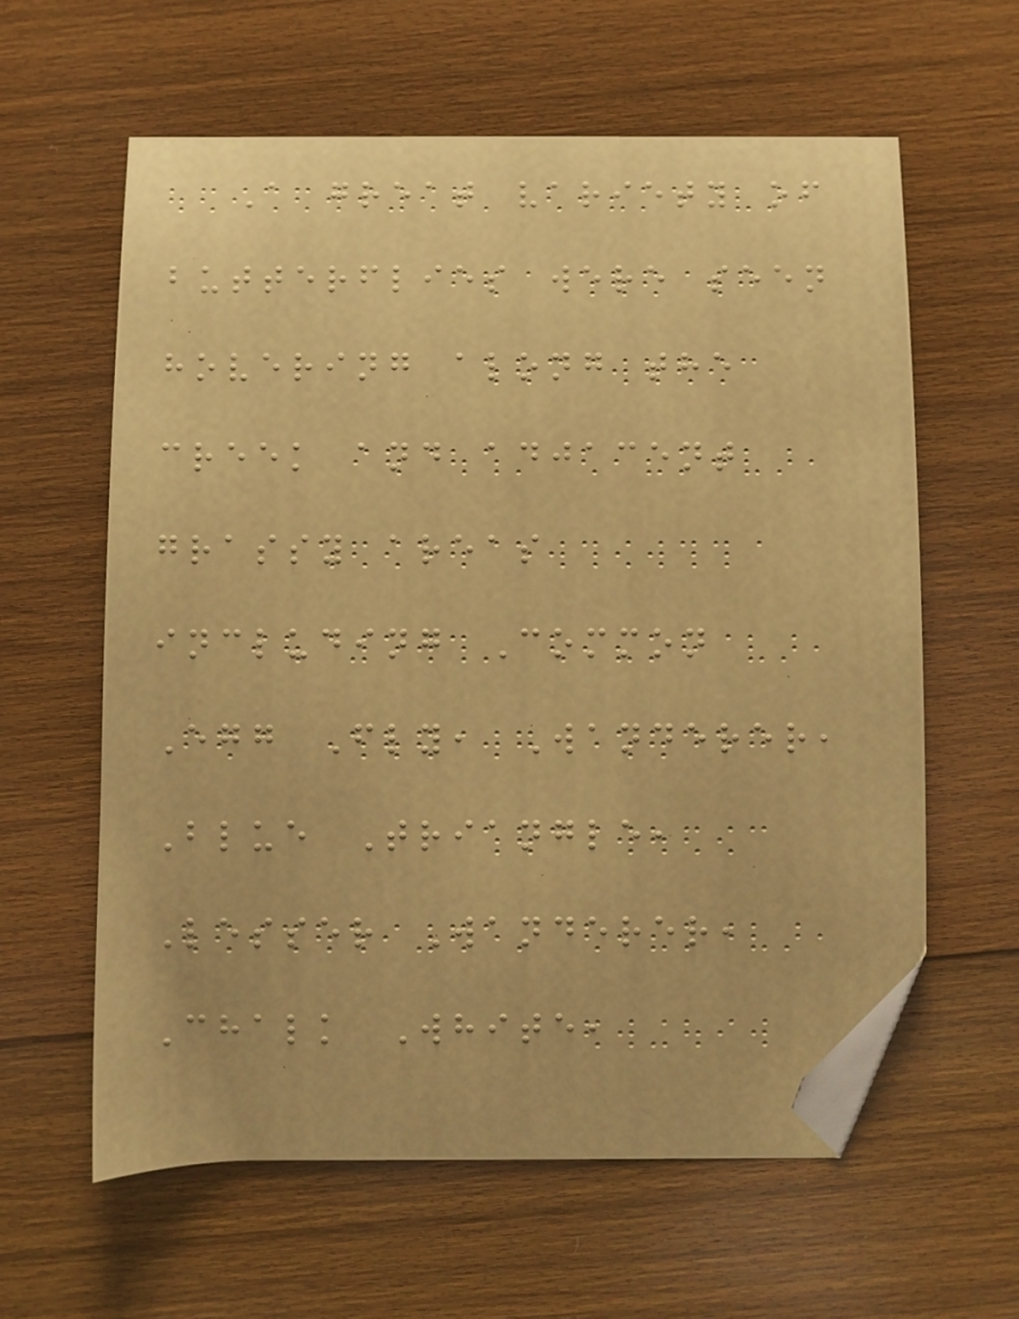A great variety of
butterflies were seen
hovering along the
creek and adjacent
grassy areas
including Common
Egg Fly, Wanderer,
Blue Triangle,
Lesser Wanderer,
Chalk White,
